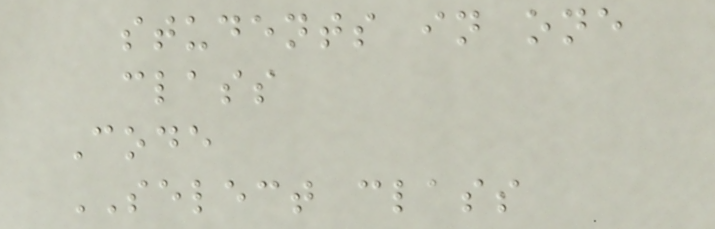students in one
class
Code
SELECT class
